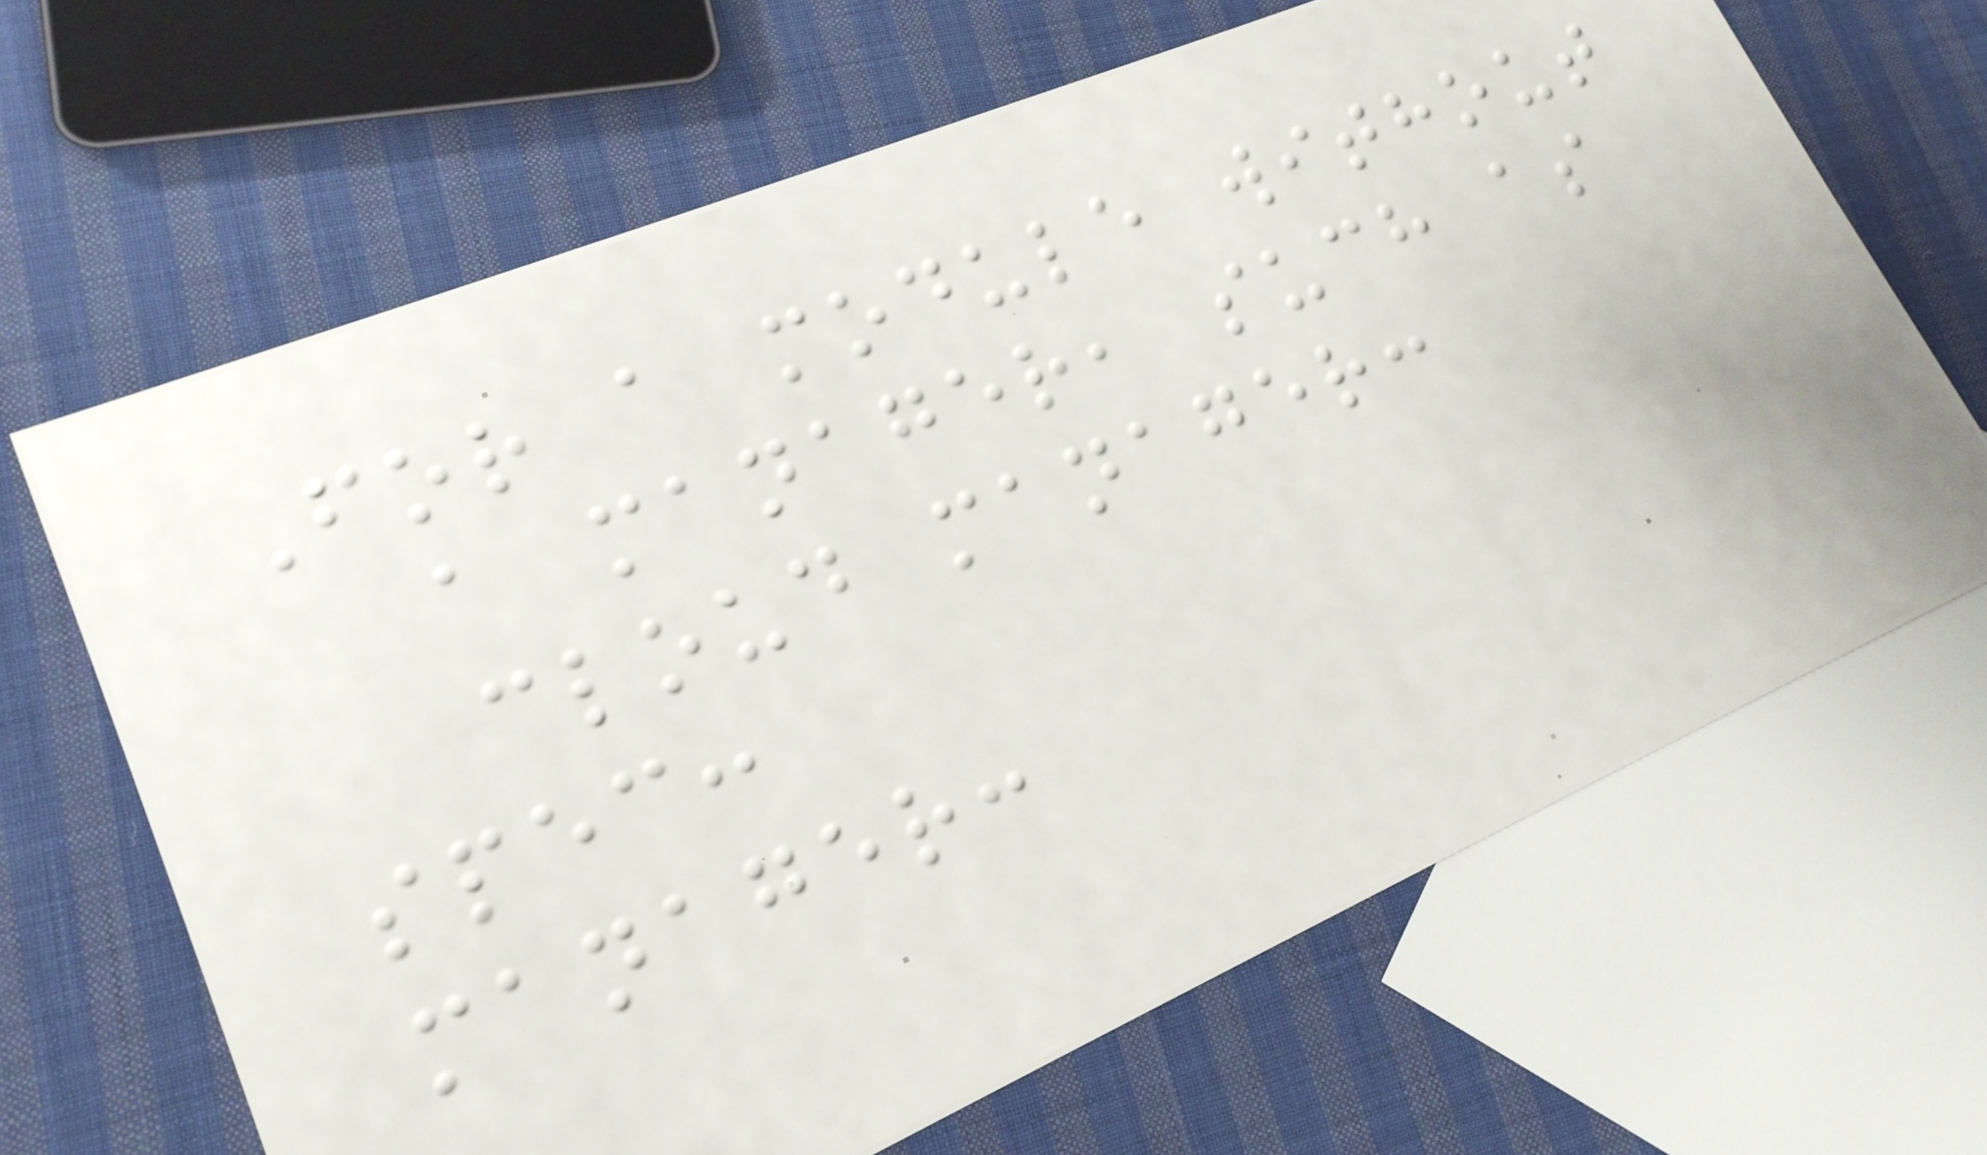For a module without
a manager, such as
cloud manager:
spec:
manager:
